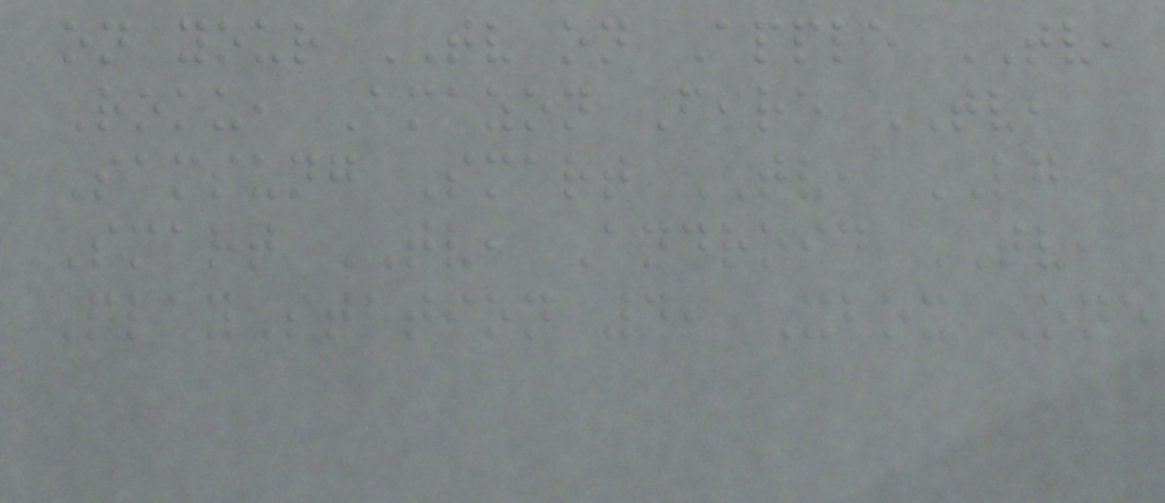on your TV on Apple TV,
Roku, Amazon Fire TV,
Samsung Smart TV, LG
Smart TV, Android TV,
PlayStation 4, Xbox One
